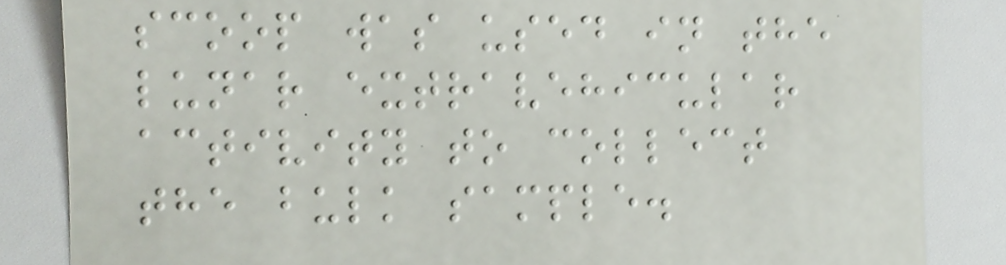scoop was used in the
lunar extravehicular
activity to collect
the bulk sample.
